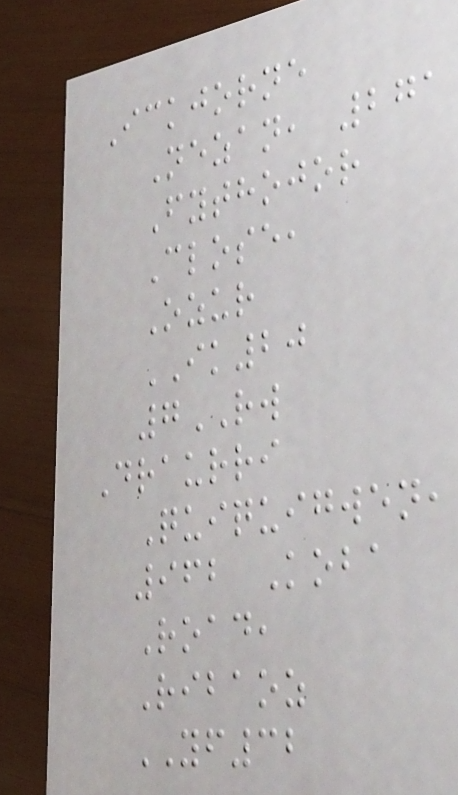Ickjorne
Nezan, 271
Fythojor
Close,
Ozur
IK20
7RW
Draurri
Quiquigwen,
962 Koba
Road,
Ribaoz
YF32
